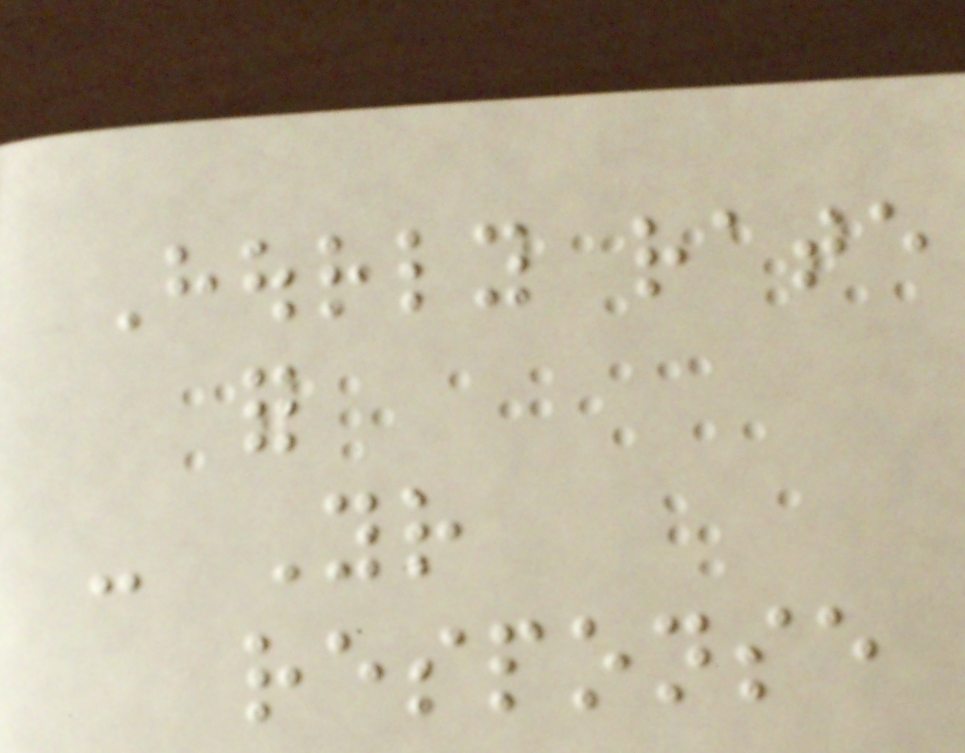Hourly rate
for
- Your
response
